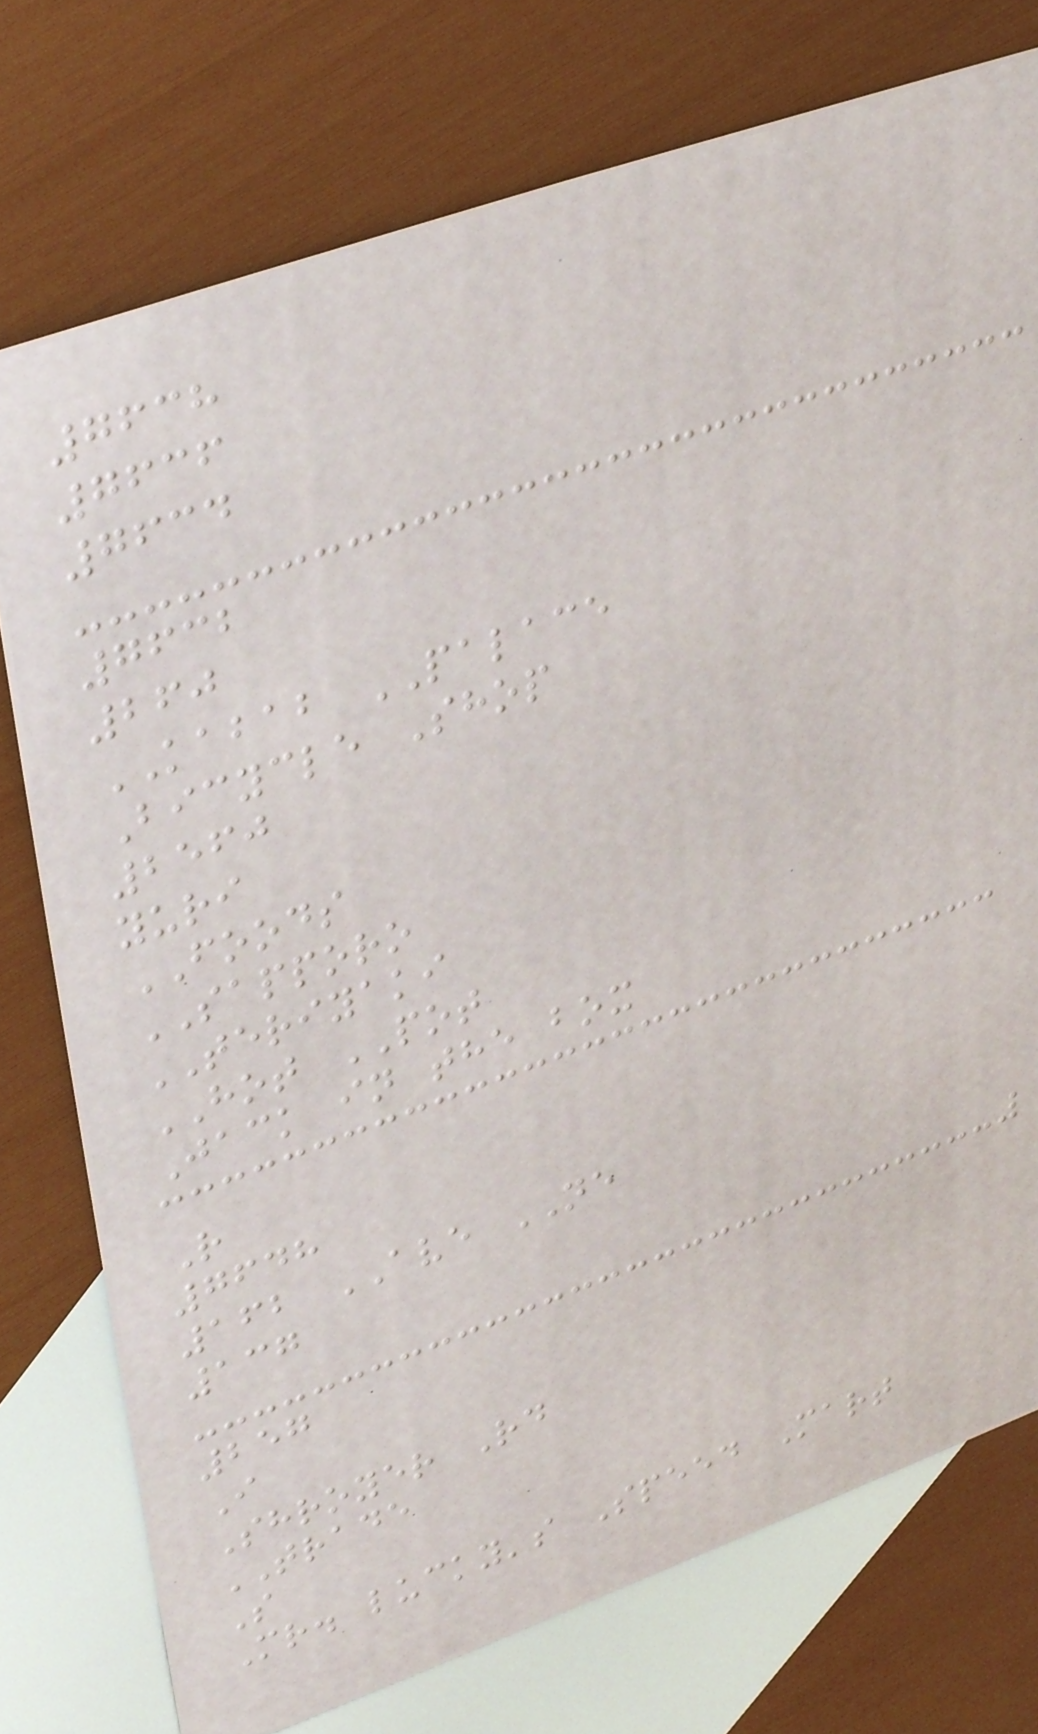7638
7636
7634
7632
260
KABAB PALACE
Bicycle Shop
2560
yuri
FOODS
SAPPORO
TERIYAKI
HOT POT
Jack in the box
R
7648
162 AVE NE
137
257
I
Shroyer Rd
TRADE
S
Mr. lucky's Speed Mart
